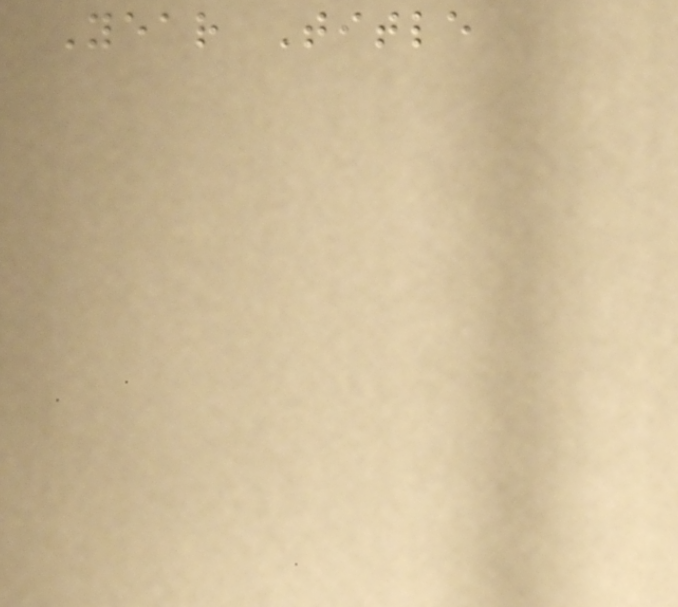Year Title
